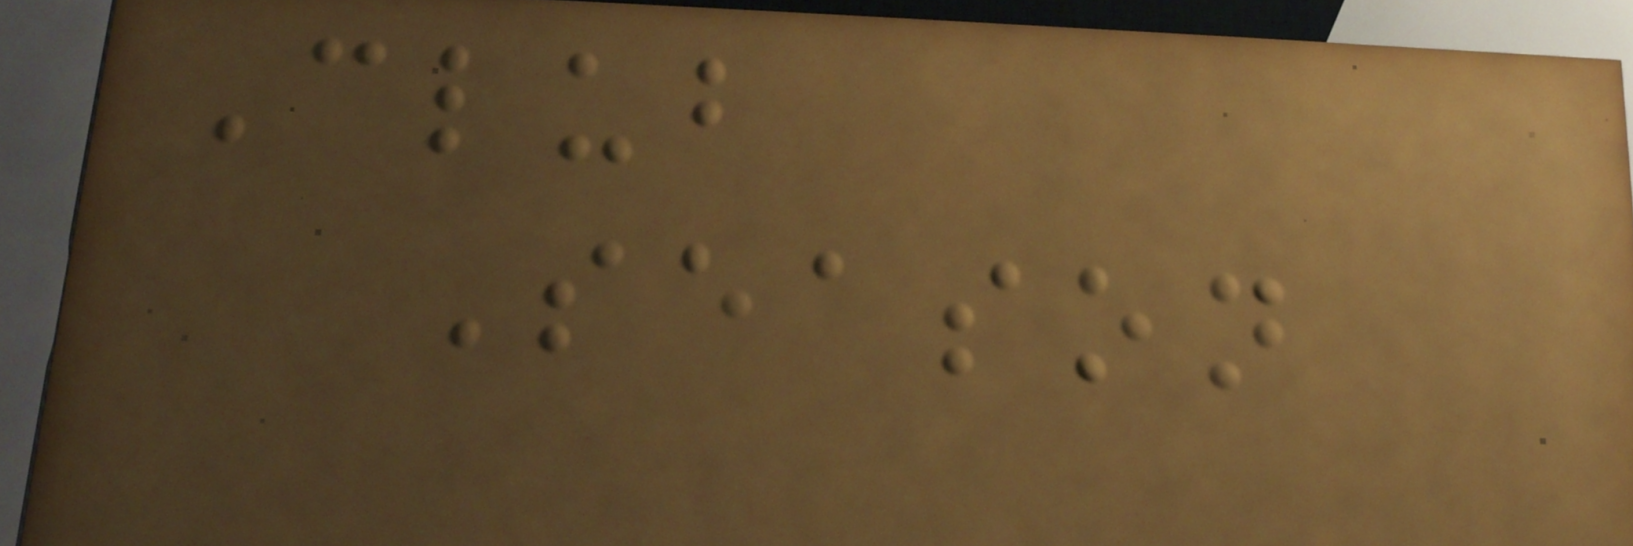Club
Season
